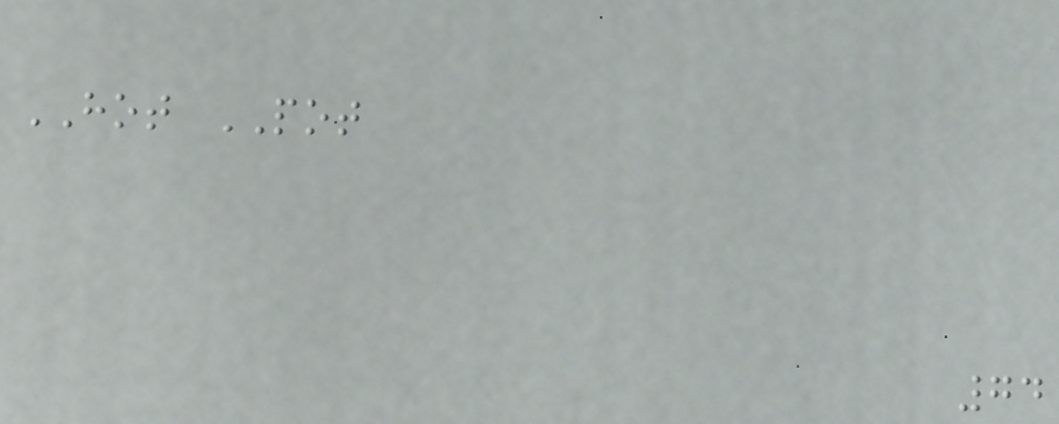HOT POT
74
